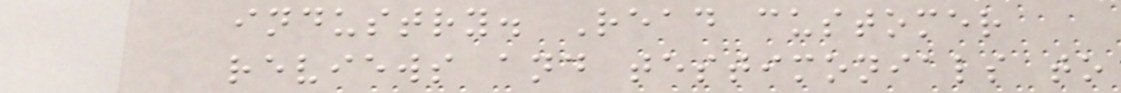industry. Read customer
reviews and testimonials to
